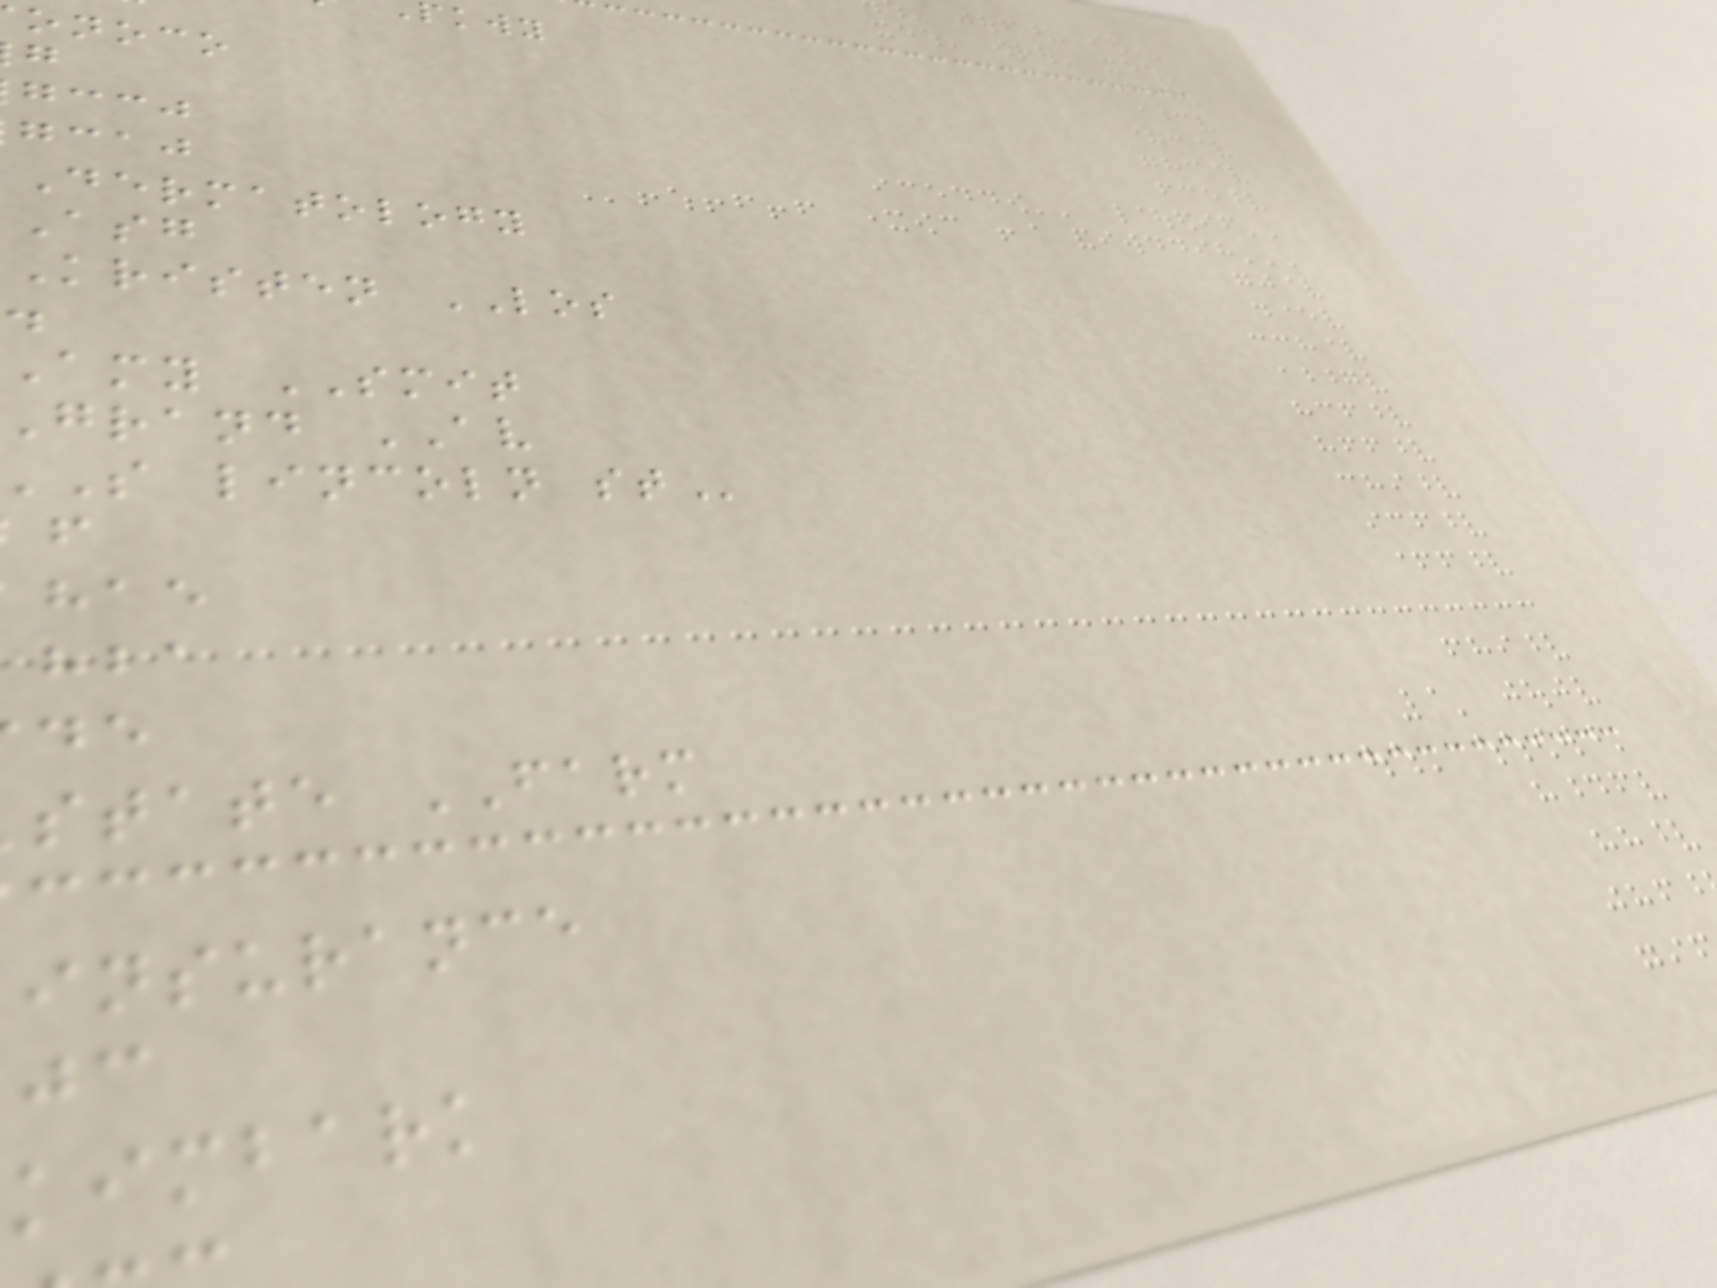onoco
gccj
gcaj
dermatology
kristen LOS
amy SMIT
grand AV
S lincoln
state FARM
insurance
kimbark
